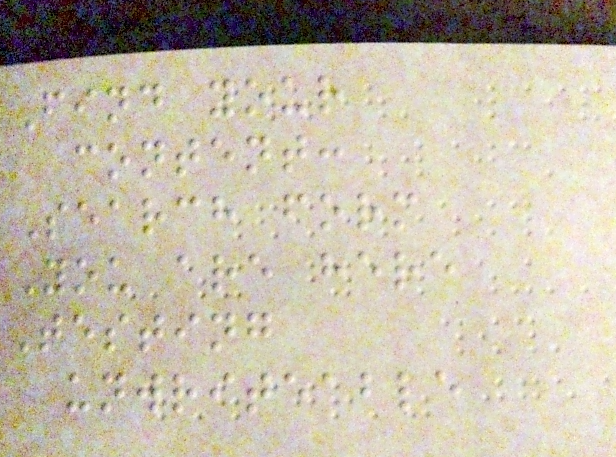Find your
content:
Search form
You are here
Testing
unwriteable
